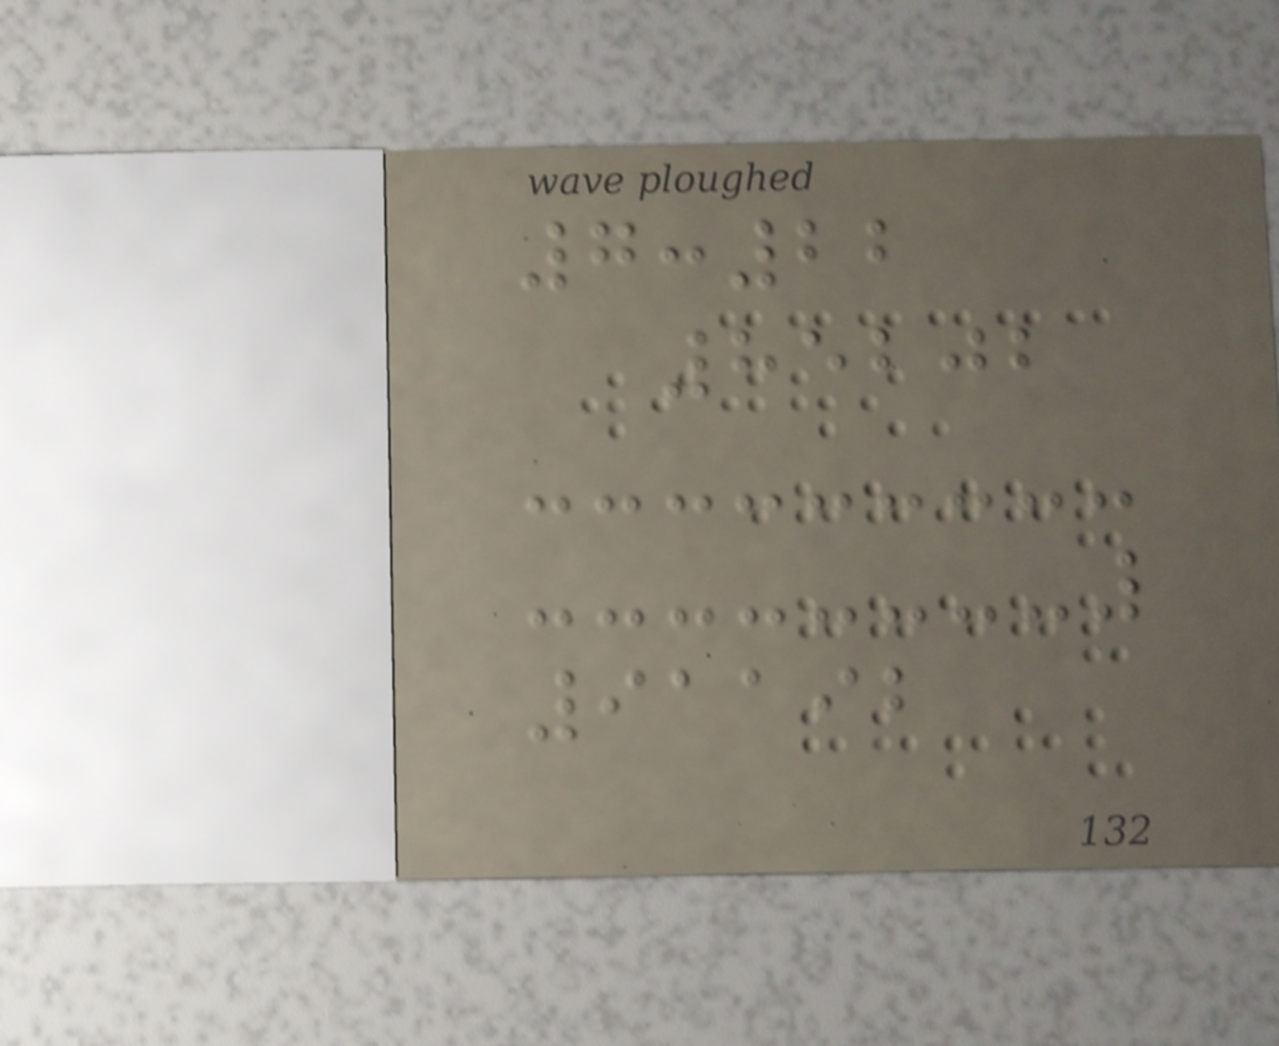7:22
85202
91192
